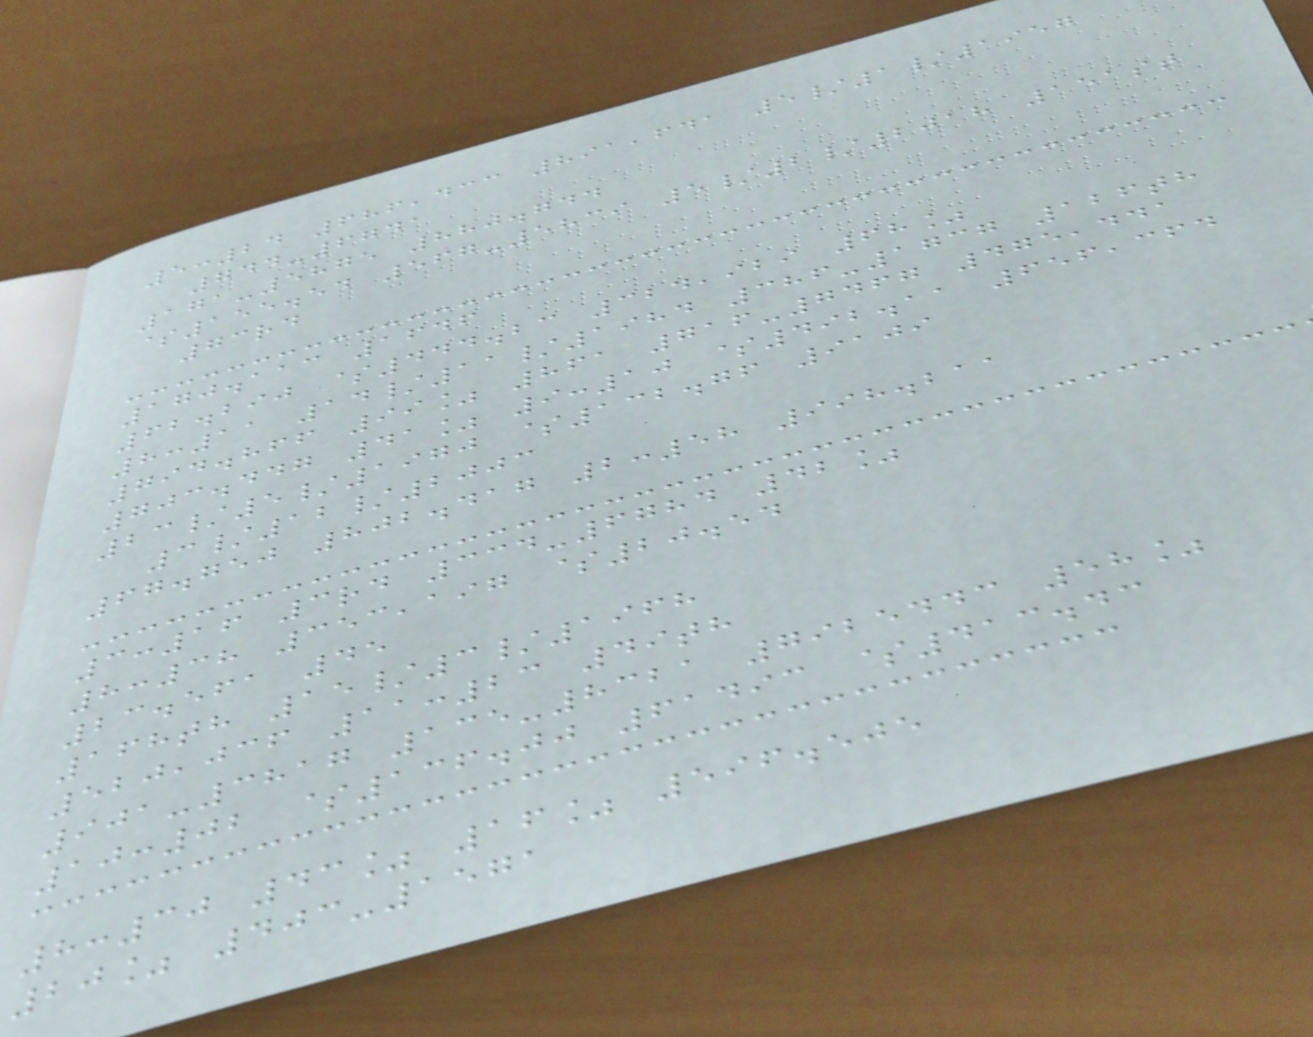5:24 686,433 891,641 5/1/1957
744-6741
171-5875 880.744
$155.54 567-5839 5/2/2018 151st
73rd
170.113 1646
62.290 $444.23 324,929 68%
8:11 14/11/1984 386-1737 126th
794.866 99% 861 716-7467 475,441
703.447 41% 9:10 $492.11 656,364
23/5/1970 $132.76 9109
3/12/2003
67.750 802.417 2:58 998.211
3:16 3rd 334-6784 42%
8:38 353,197 $20.54
23.561 45
168th 15/3/1968
520,036 11:23 49th
901-3817 135-8321 7925443 58%
10:02 $136.00 61493 $413.43
8:30 43% 16% 596.505
20% 403-1571
